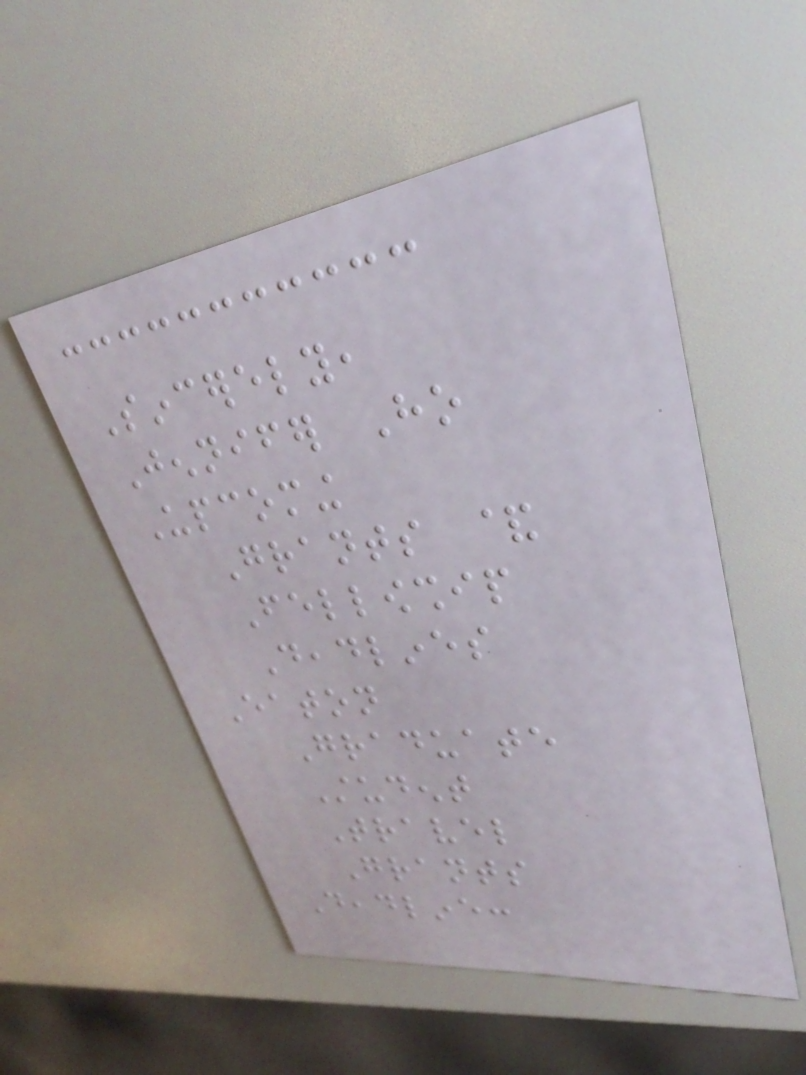Sincerely,
Jennifer Ho
Upcoming
Grants &
Fellowship
Deadlines
Eaton
Graduate
Student
Travel
Grants
Deadline:
